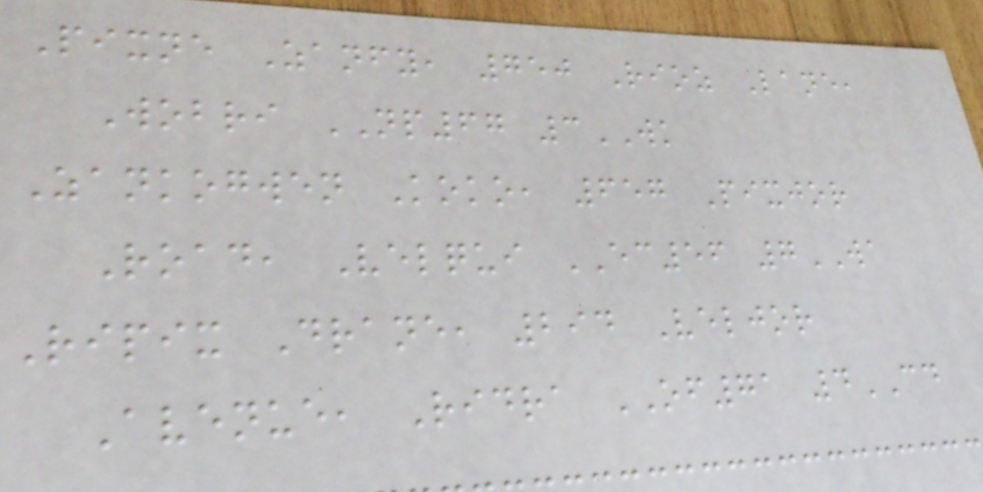Pixne Zanfy, 750 Rioz Lane,
Wobri NP67 3WK
Zankogwen Koko, 657 Pixjor
Road, Velqui EC56 7WA
Ripix Drane, 294 Veljor
Avenue, Ridra OF71 4CD
